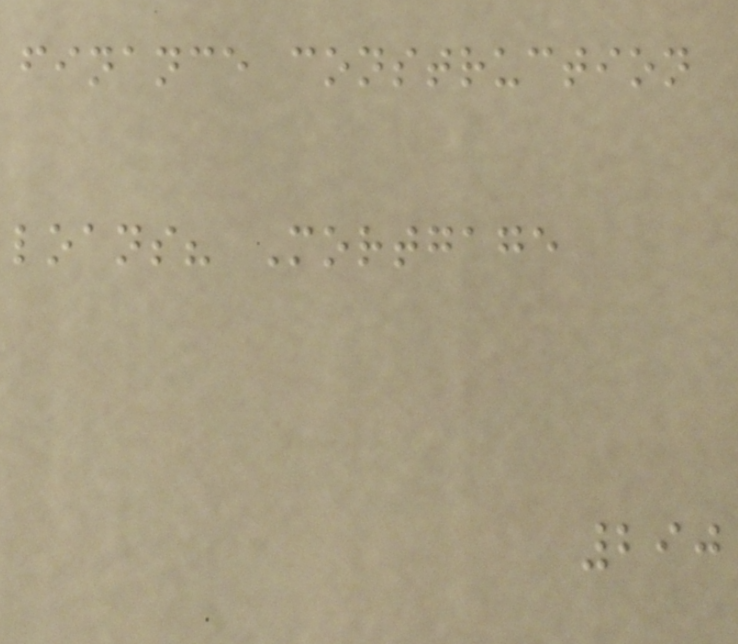finance construction
loans? Mortgage
290
